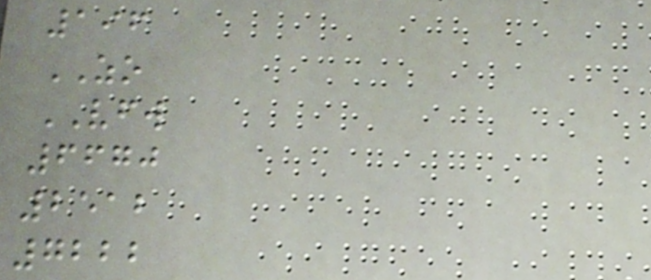196
ZO
VFW
6670
2512
7222
